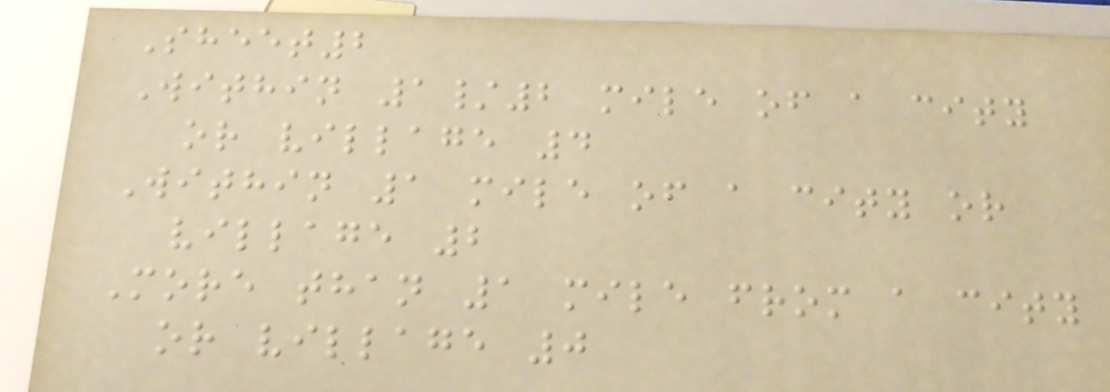Sheet2
Within 1/2 mile of a city
or village 4
Within 1 mile of a city or
village 2
More than 1 mile from a city
or village 0
